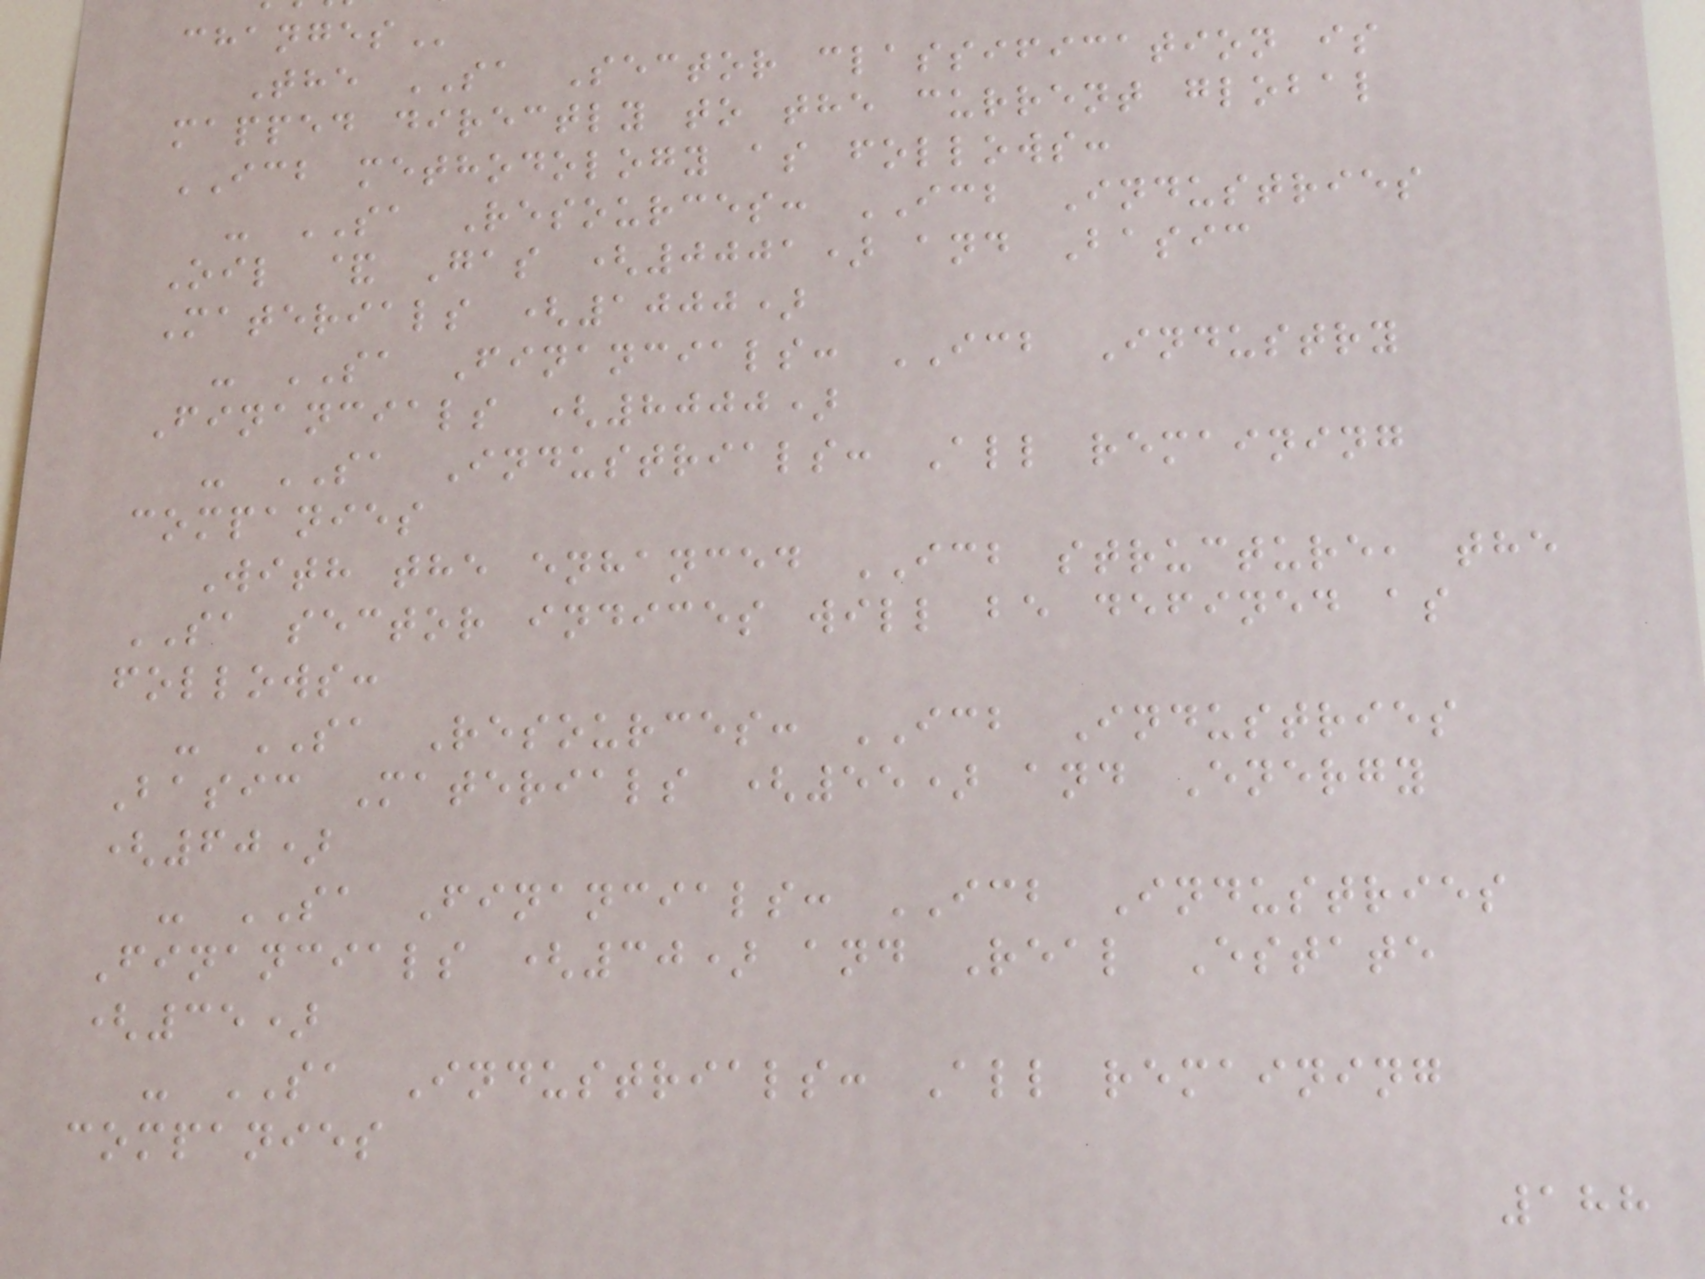The SA Sector classification is
mapped directly to the current global
ICB methodology as follows:
- SA Resources: ICB Industries
Oil & Gas (0001) and Basic
Materials (1000)
- SA Financials: ICB Industry
Financials (8000)
- SA Industrials: All remaining
companies
With the enhanced ICB structure, the
SA sector indices will be defined as
follows:
- SA Resources: ICB Industries
Basic Materials (55) and Energy
(60)
- SA Financials: ICB Industries
Financials (30) and Real Estate
(35)
- SA Industrials: All remaining
companies
188
